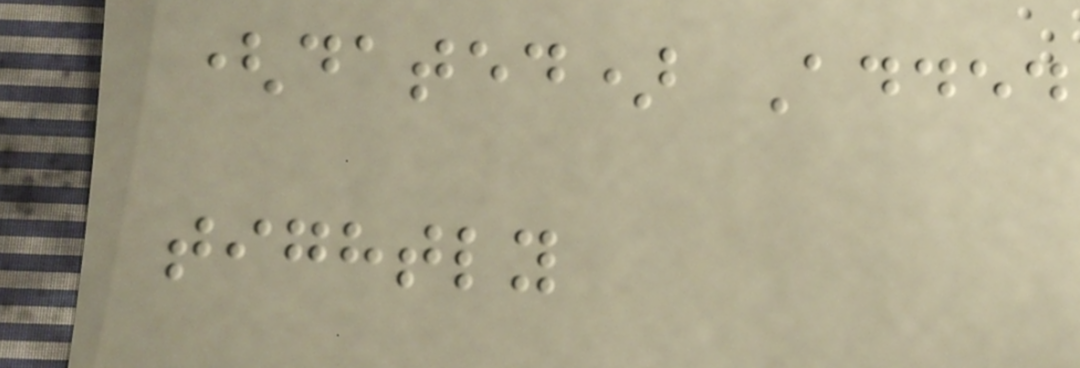(dated) Added
tightly
